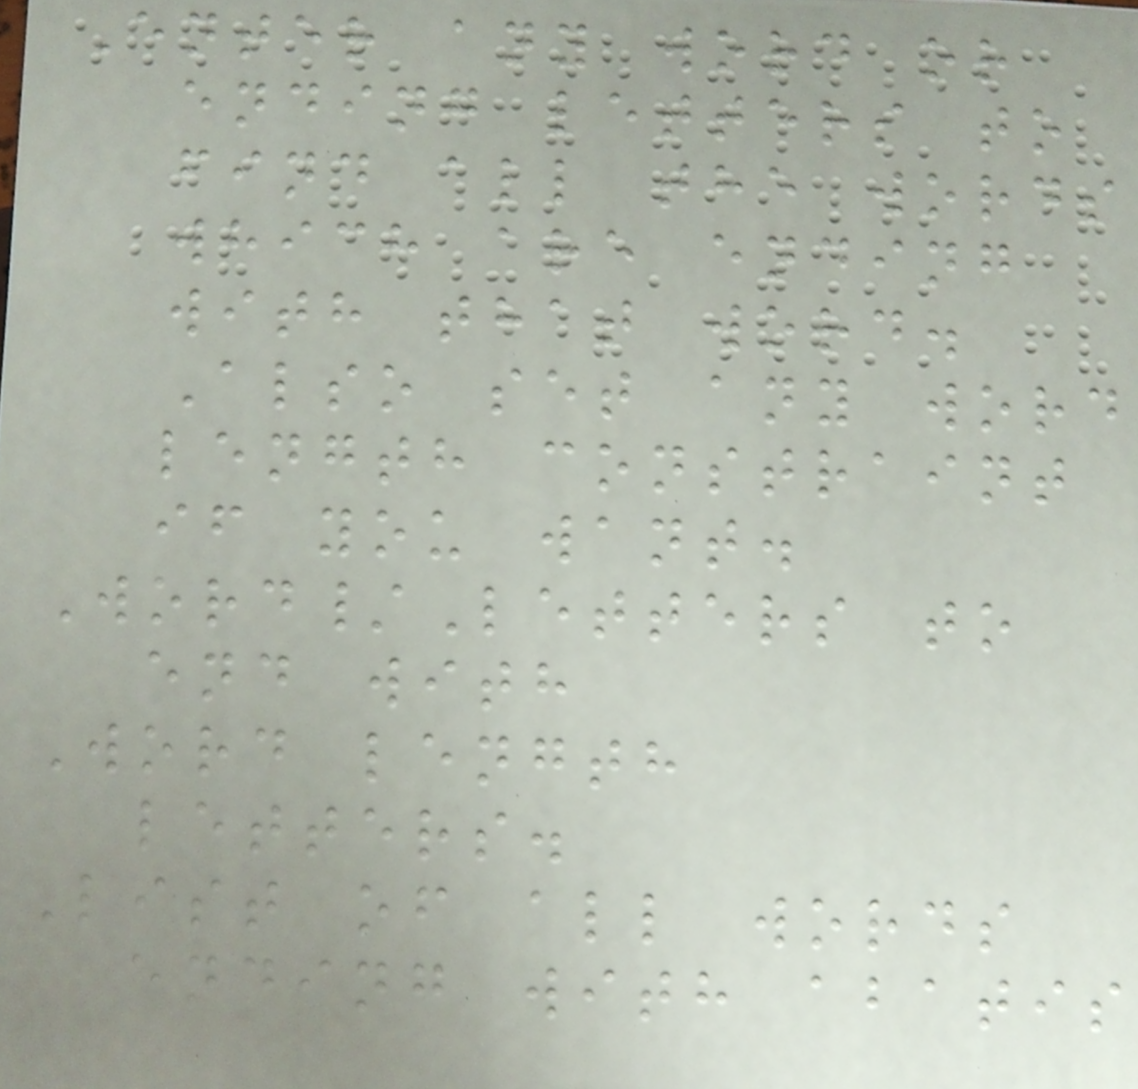Enter any word or
ending letters to
find all the words
which are ending
with that word.
Also set any word
length constraint
if you want.
Word/Letters to
end with
Word length
letters.
List of all words
ending with abatis
